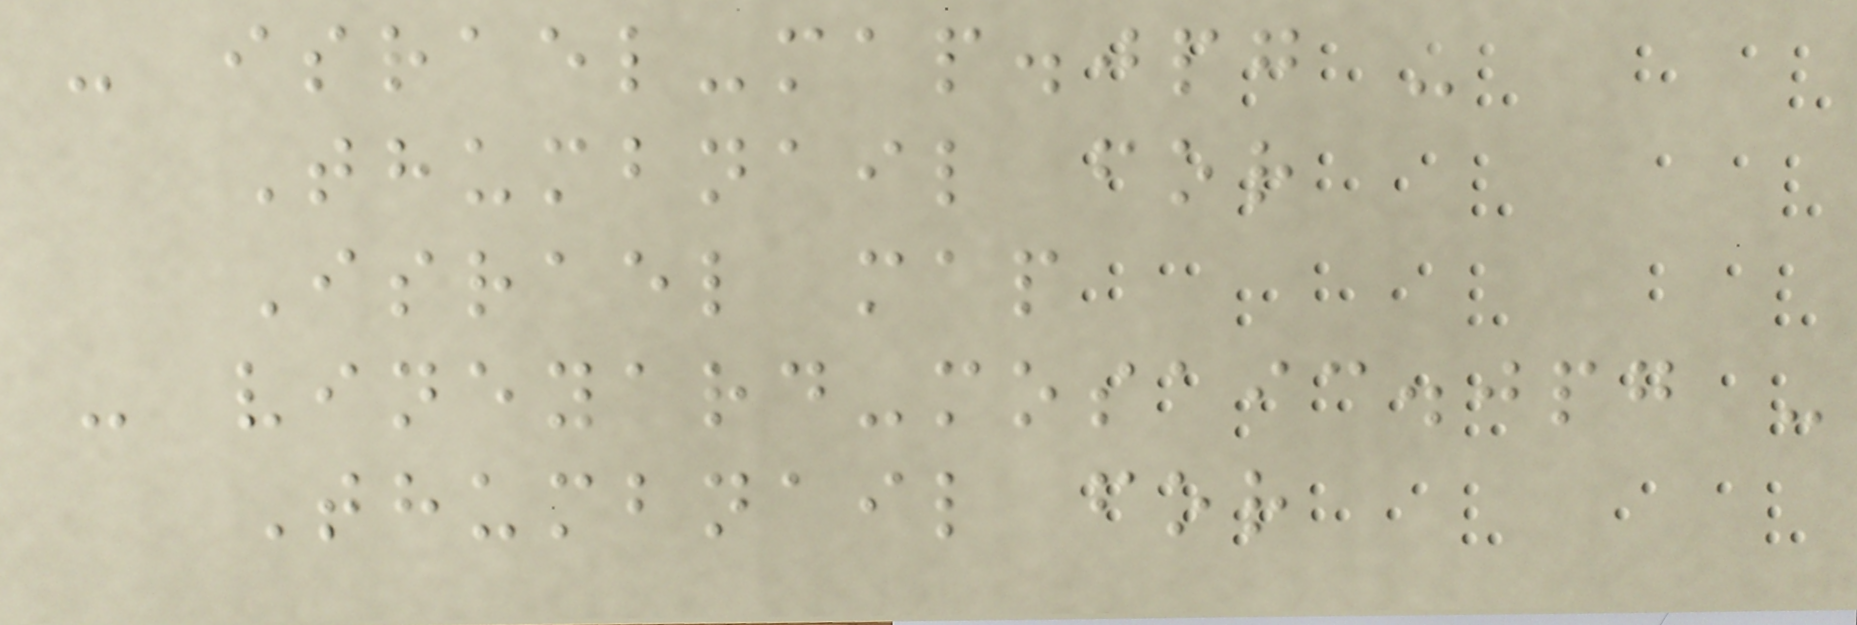- israel-map.jpg -
Thumbnail for
Israel map
- vineyard-mosaic.jpg -
Thumbnail for
